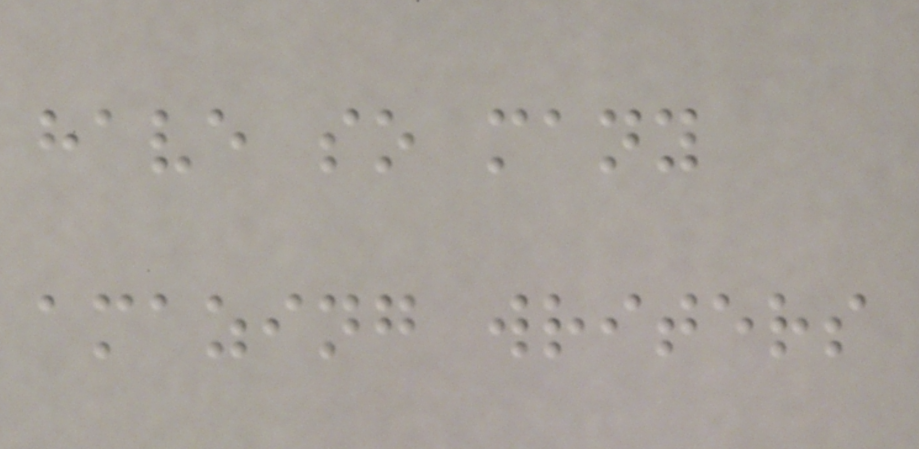have so many
amazing writers
